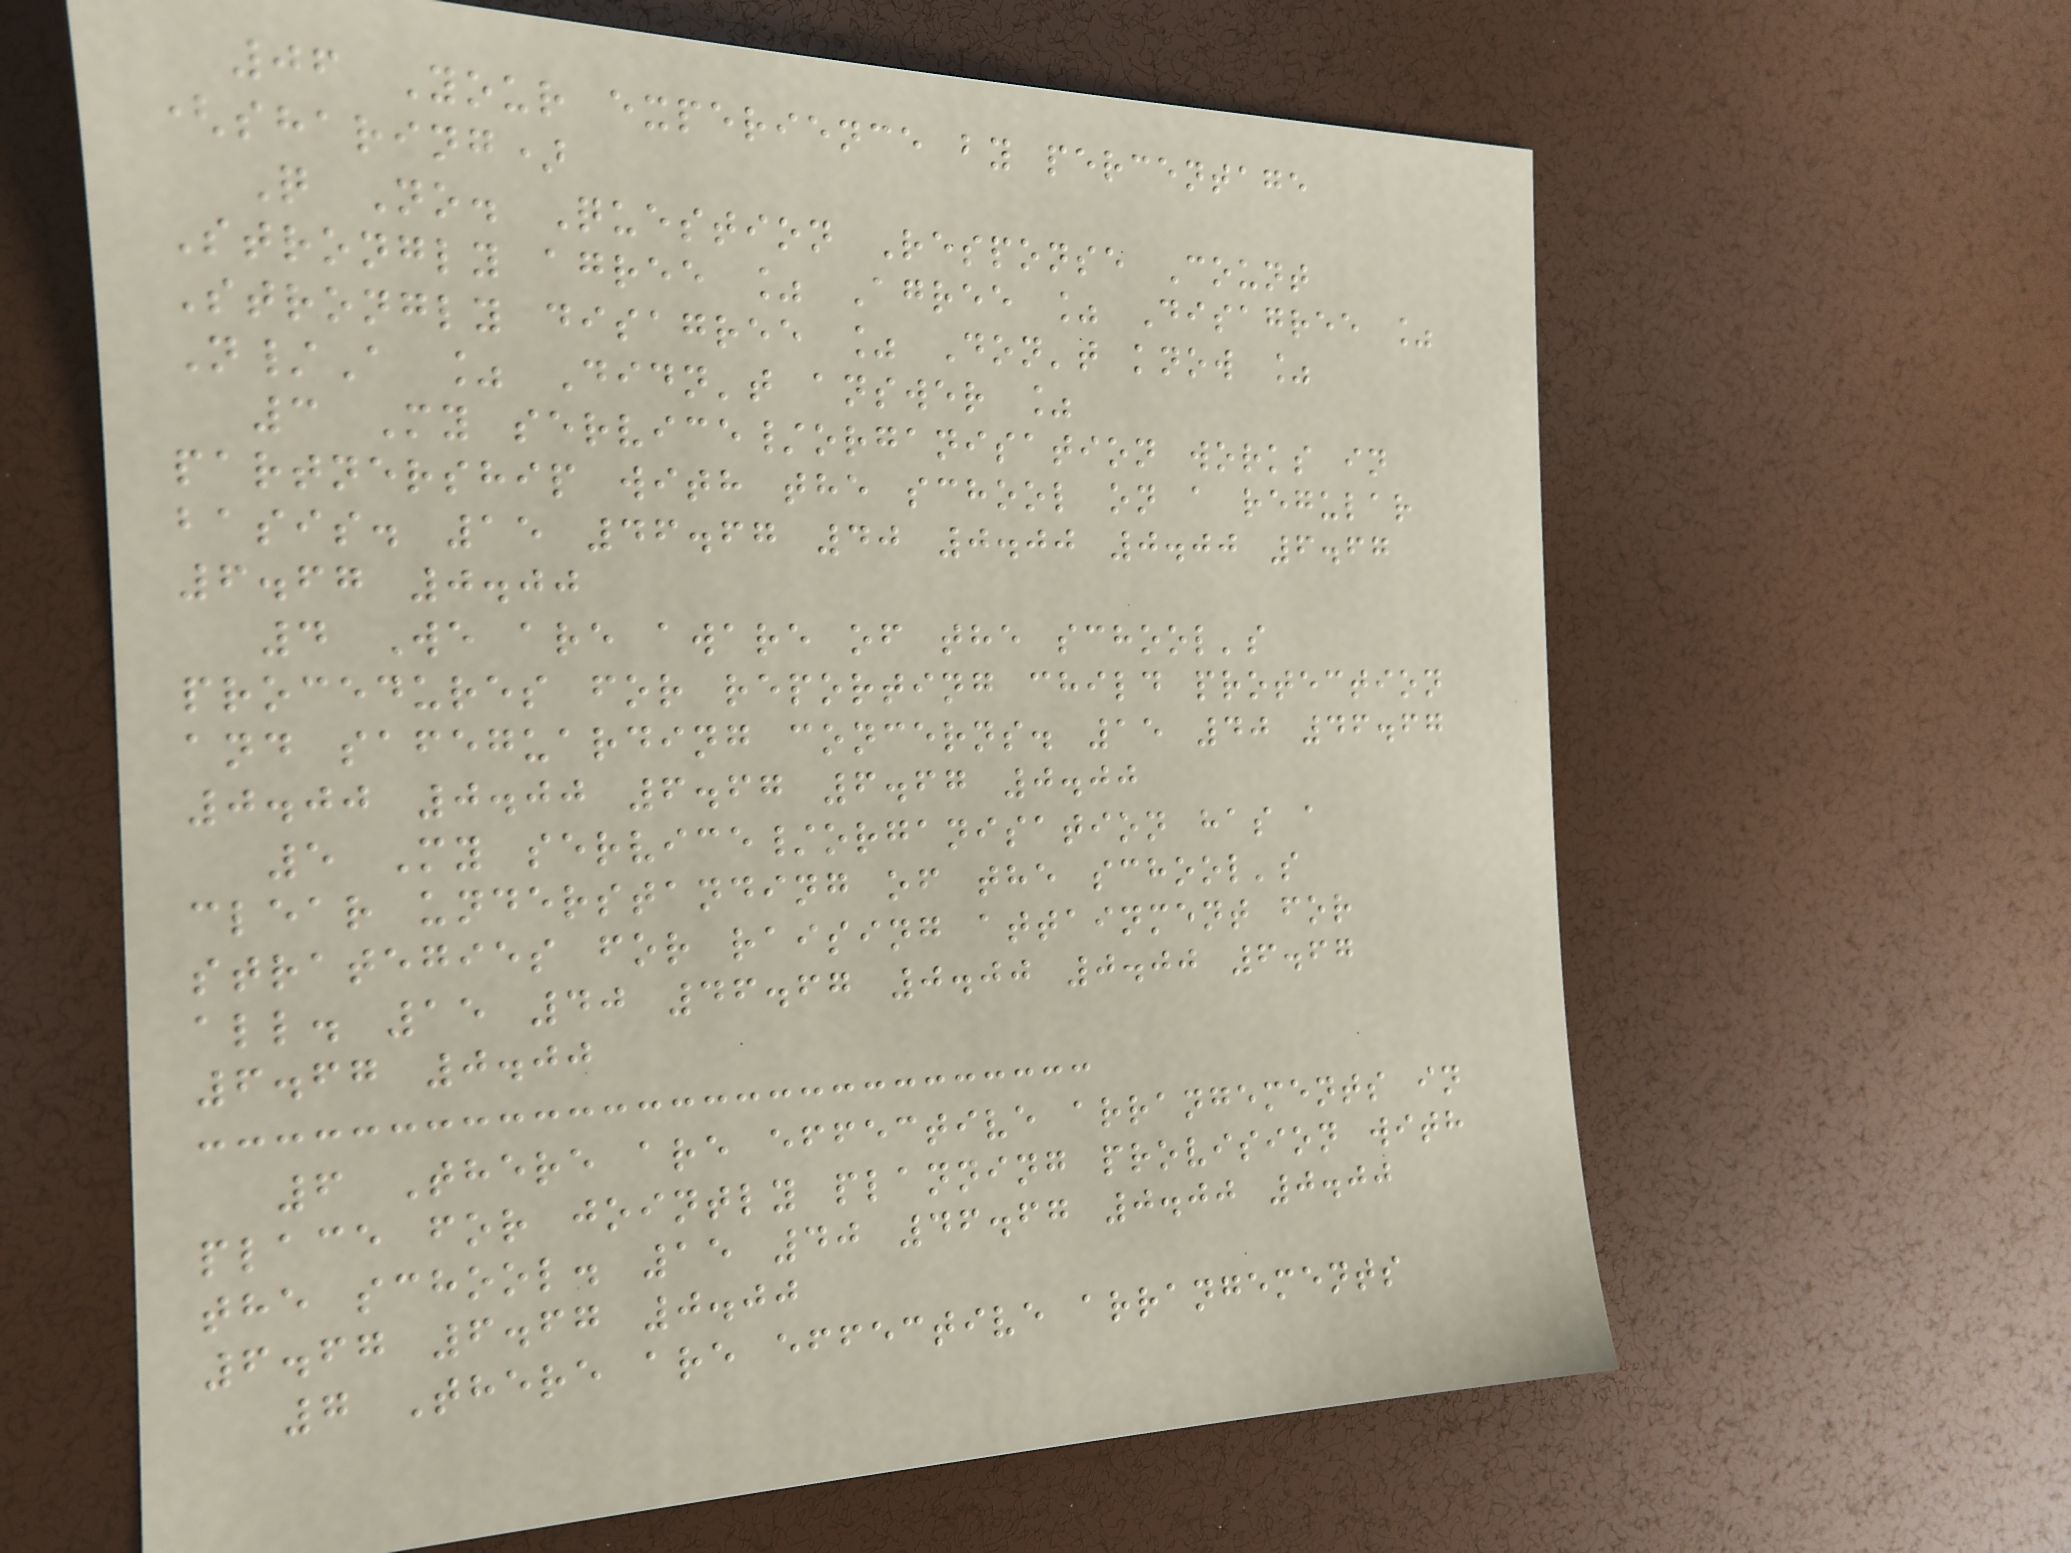06 Your experience by percentage
(sharing)
Q No. Question Response Count
Strongly agree % Agree % Disagree %
Strongly disagree % Don't know %
N/A % Didn't answer %
3 My service/organisation works in
partnership with the school on a regular
basis. 15 46.67 40 0.00 0.00 6.67
6.67 0.00
4 We are aware of the school's
procedures for reporting child protection
and safeguarding concerns. 15 40 46.67
0.00 0.00 6.67 6.67 0.00
5 My service/organisation has a
clear understanding of the school's
strategies for raising attainment for
all. 15 40 46.67 0.00 0.00 6.67
6.67 0.00
6 There are effective arrangements in
place for jointly planning provision with
the school. 15 40 46.67 0.00 0.00
6.67 6.67 0.00
7 There are effective arrangements
